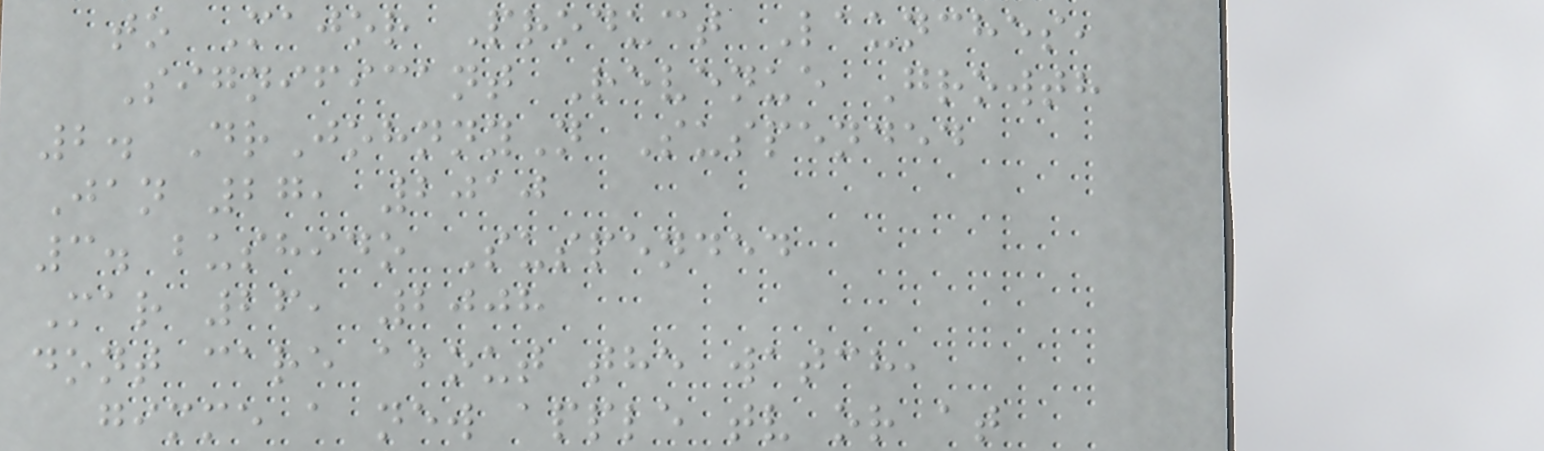to Major Product Launches,
Significant Revenue Growth
2. DrJohnnyN Suspended
Jan 27, 2010
3. bushido Suspended
Mar 26, 2008
dont care about the watch,
gimme a new apple tv or at
